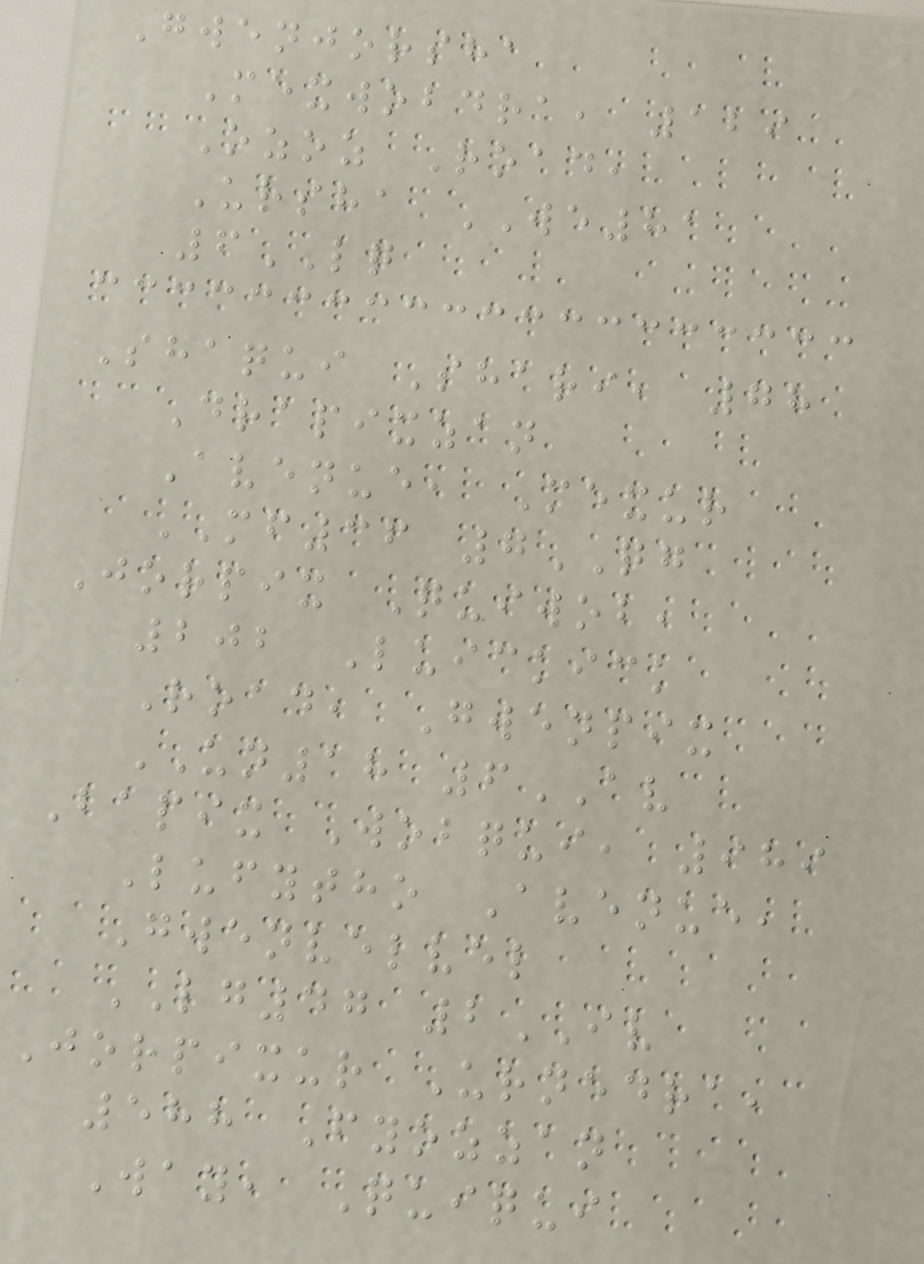Gwenjorsha
Mexwobdra, 129
Ozoz Road,
Ursha WE81
6LQ
Shaqui Shari, 78
Drapixzan
Avenue, Mexur
MF36 7QG
Jorpix Quiwob,
202 Luickick
Road, Gwenpix
UN18 6AV
Bapix Wobqui, 989
Lufytho Avenue,
Gwenvelvel
LG47 2IV
Jorpixur Urnedra,
588 Fyozzan
Way, Quiqui
